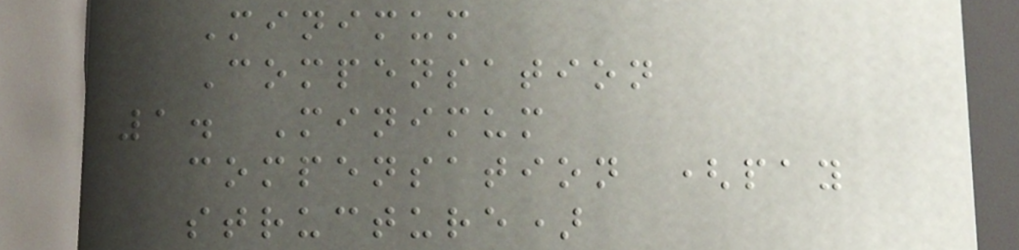Minimum
Compensation
1. Minimum
compensation (pay
structure)
